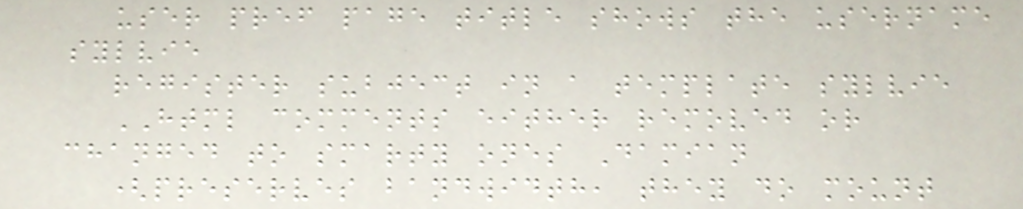user pref page title shows the username
sylvie
register subject in a template sylvie
HTML comments either removed or
changed to smarty ones Damian
(preserves bandwidth, they do mount
